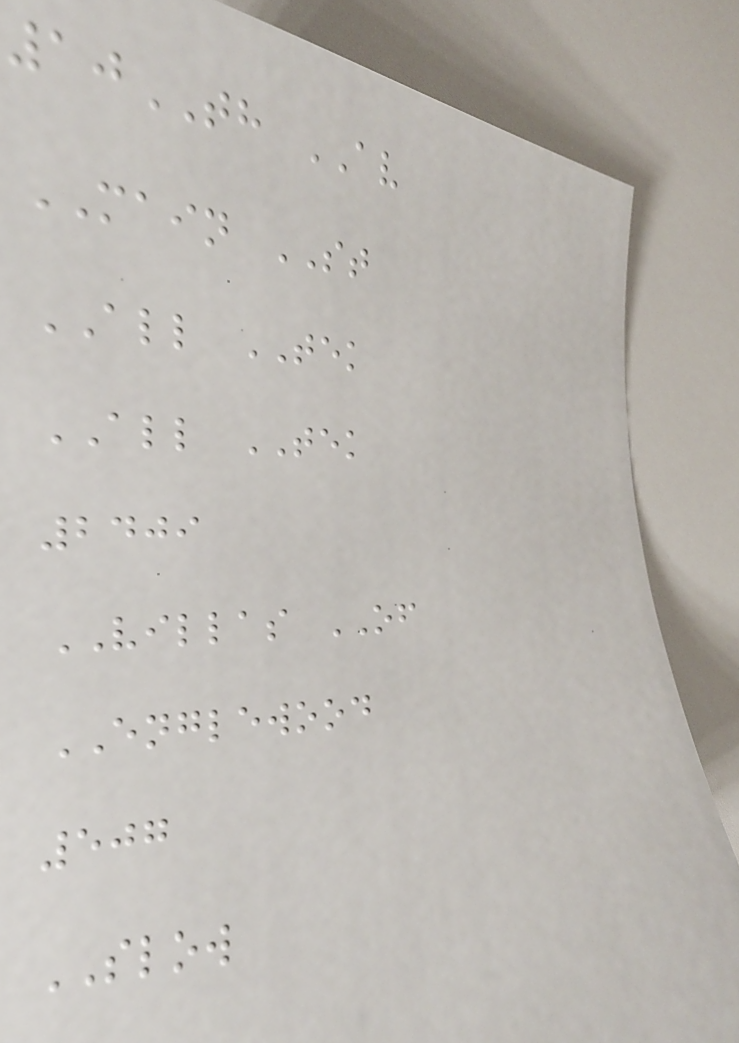10TH AV
MAIN ST
ALL TEK
ALL TEK
2409
VILLAS OF
ENGLEWOOD
507
SLOW
